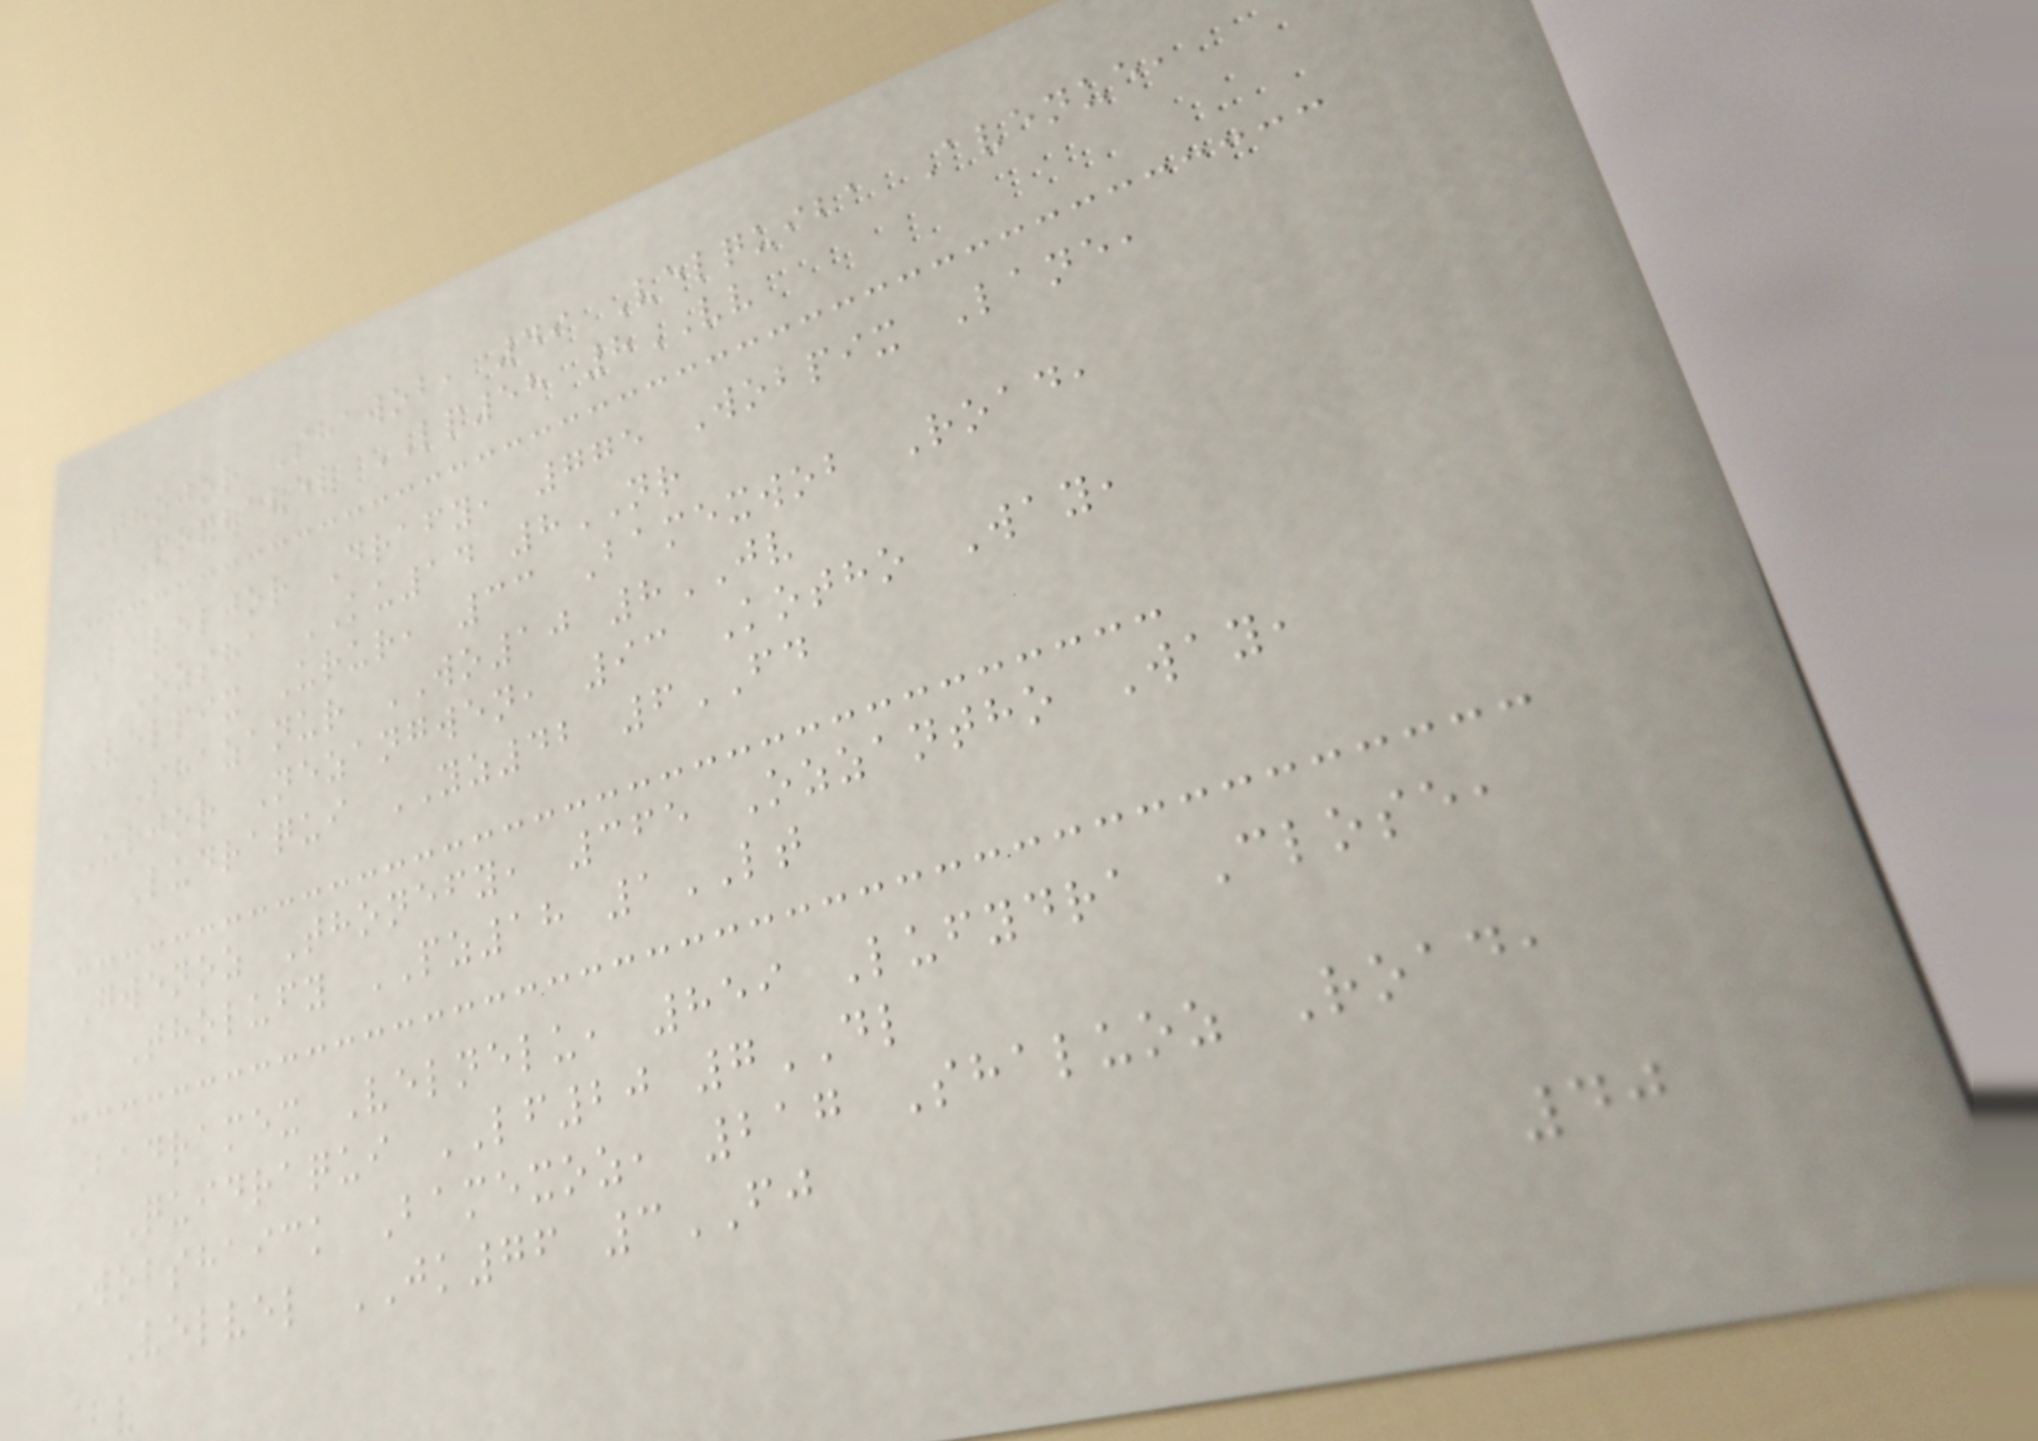Thojor Shawob, 49 Velquiba Avenue,
Mexbavel LP58 8VV
Baveljor Drafy, 775 Wobpix Lane,
Ozsha KU14 8NR
Velpix Urur, 33 Bamexwob Road,
Shazanur WO10 8JV
Urjor Nezangwen, 93 Kotho Way,
Ludraqui YZ42 6FD
Gwenoz Thonefy, 365 Ozzantho Way,
Tholufy PZ18 1LT
Badramex Velnelu, 859 Lufydra Close,
Quidraqui LF20 7DL
Wobshaick Bamexoz, 217 Shaluoz Road,
Velvel JK76 3FJ
40
